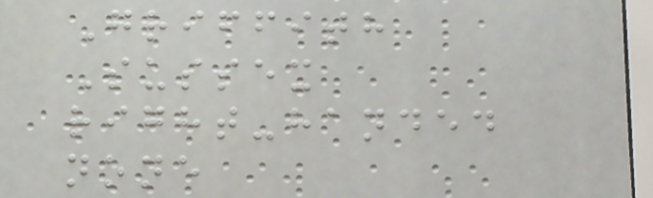Griffith
Sussex
right-handed
none
